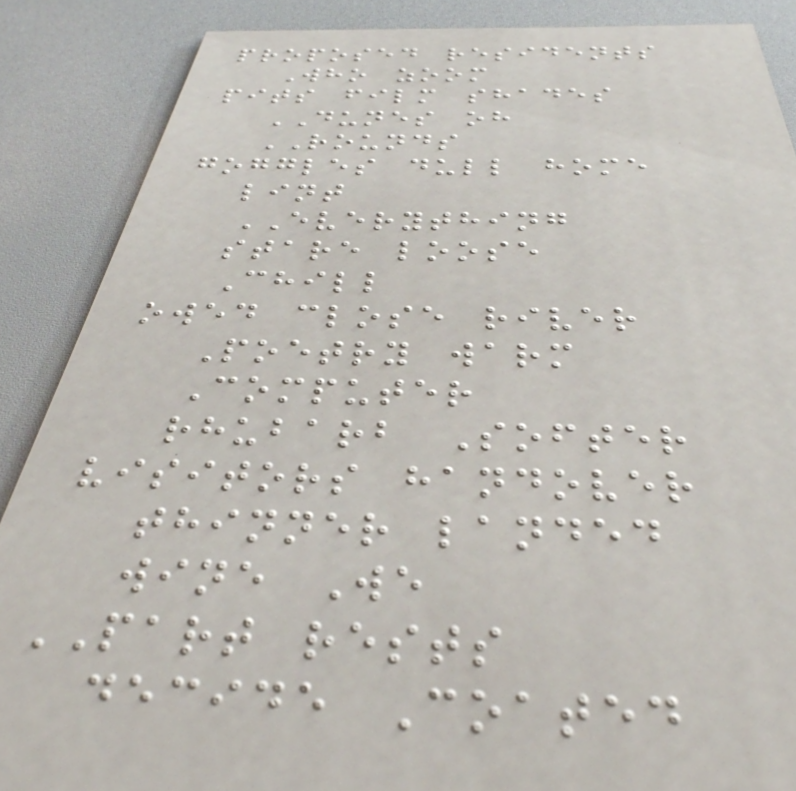proposed residents
Who zoom
pits film shades
DUNES oh
ROUNDS
goggles dull home
lint
EVERYTHING
stare loose
Chill
owed close river
Poetry warm
Computer
rhubarb Softer
visitors handover
thinner landed
wine We
PART rests
decide Coated
